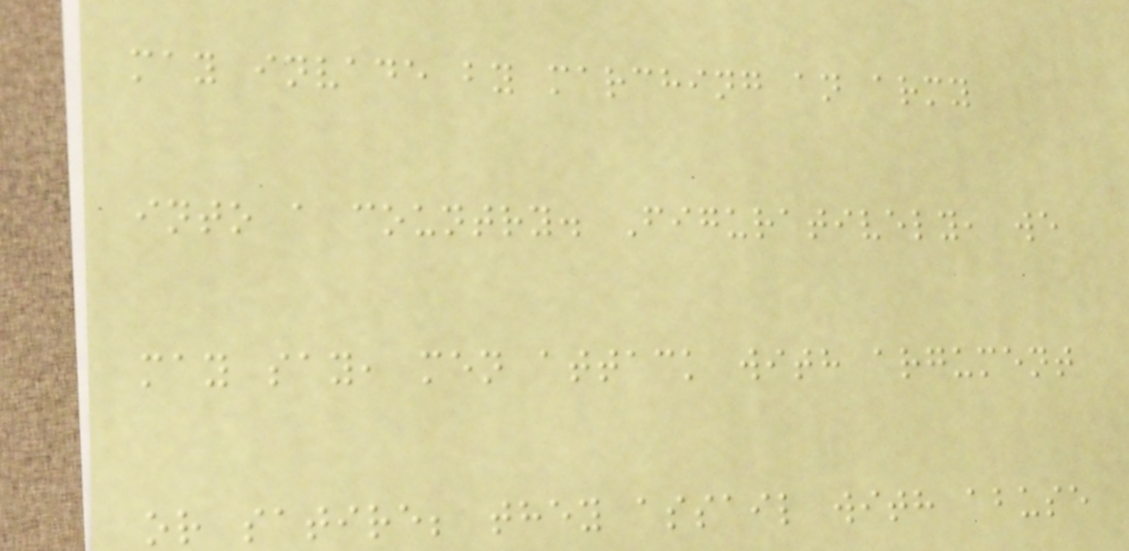may invade by marching an army
into a country. Figuratively, we
may say, men attack with argument
or satire; they assail with abuse
